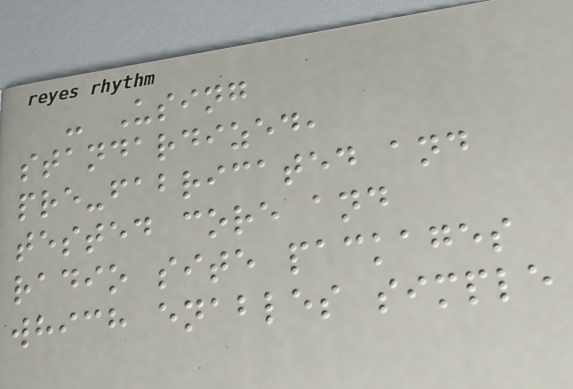- Using
standardized,
pre-fabricated and
tested core and
radio site packages
which enables simple
